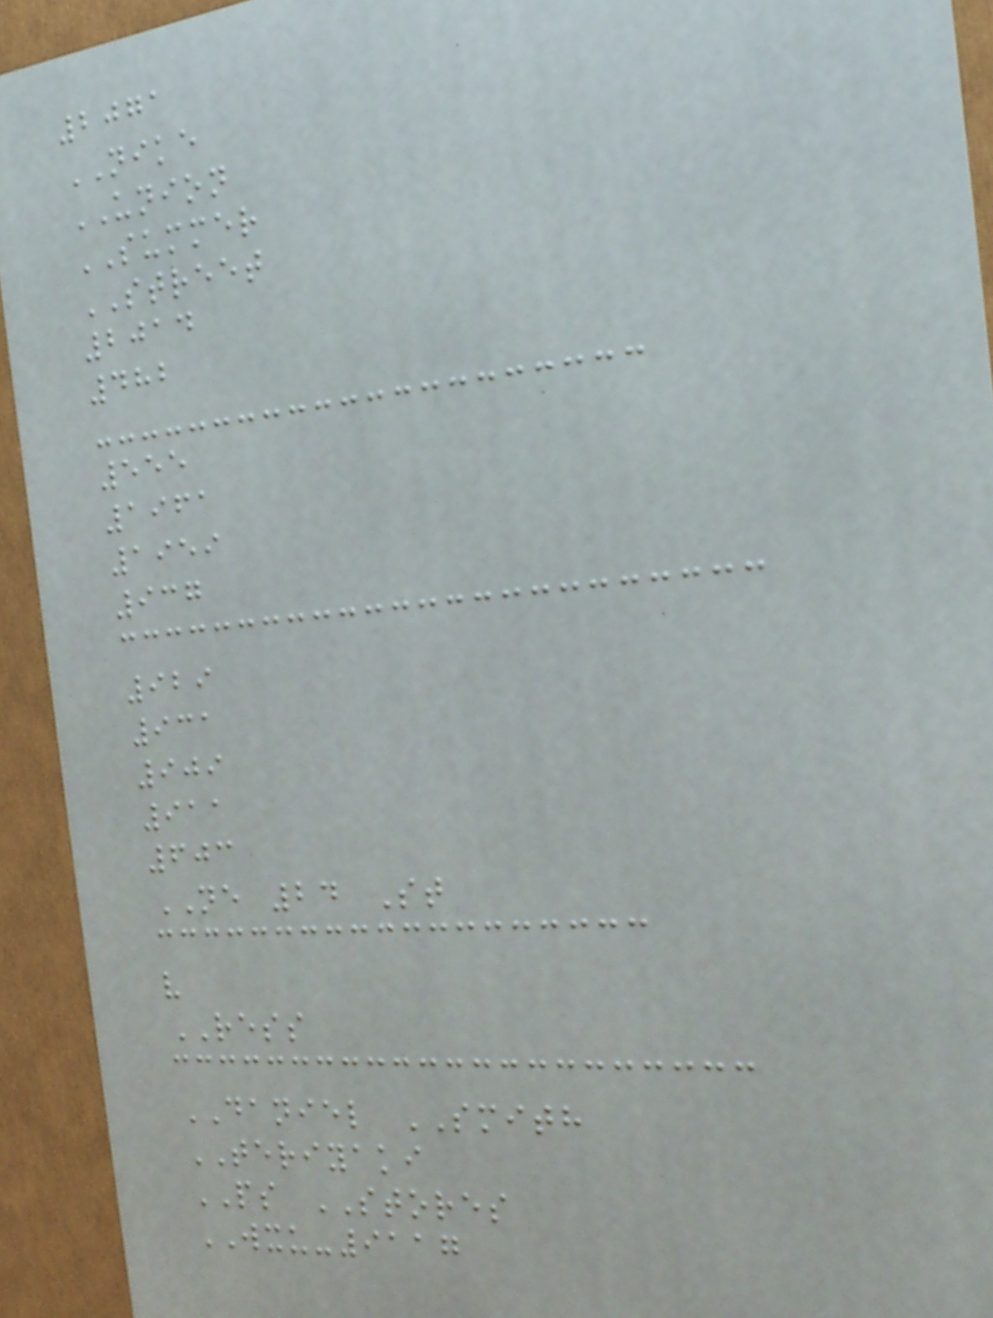2071
NIKE
UNION
SUMMER
STREET
2014
482
555
1961
1959
937
929
931
909
911
603
NE 24 St
v
RESS
DANIEL SMITH
TERIYAKI
PS STORES
WXU-9117
